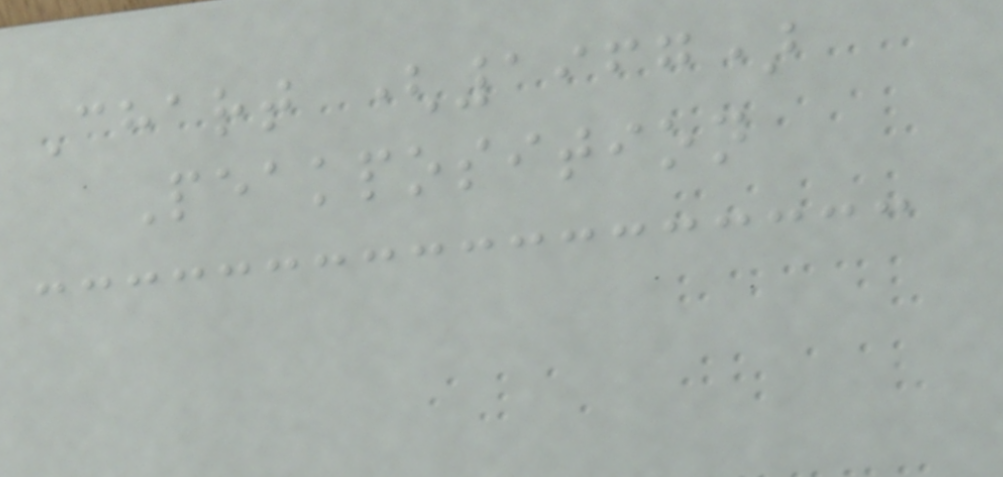Chart (1967)
Peakposition
